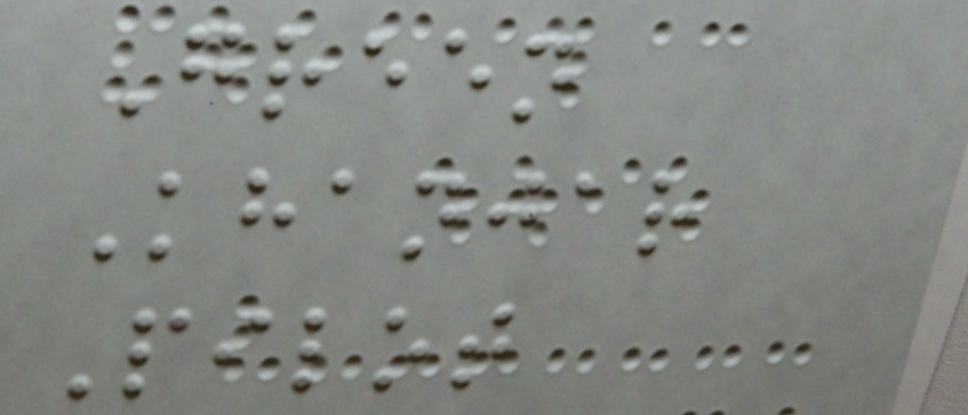Green
Khanjar
Pilot
